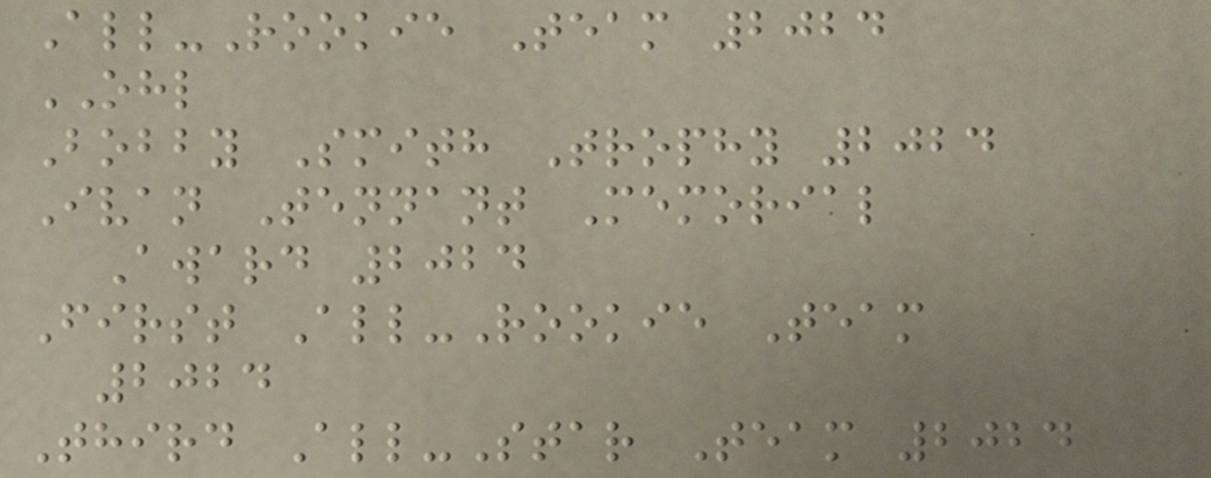All-Rookie Team 2024
OHL
Bobby Smith Trophy 2024
Ivan Tennant Memorial
Award 2024
First All-Rookie Team
2024
Third All-Star Team 2024
